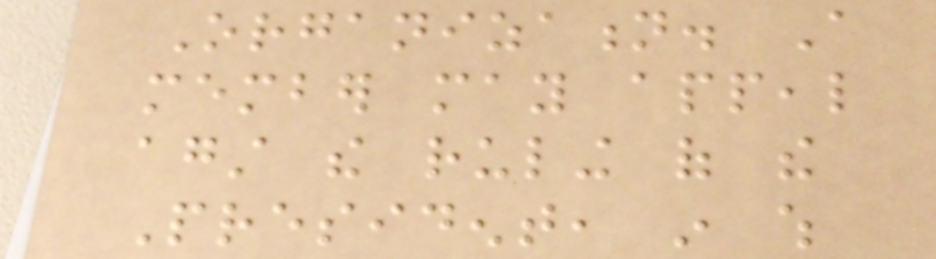Organization. A
member may appeal
against the ruling of the
President, in which
